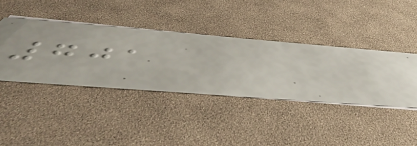701
